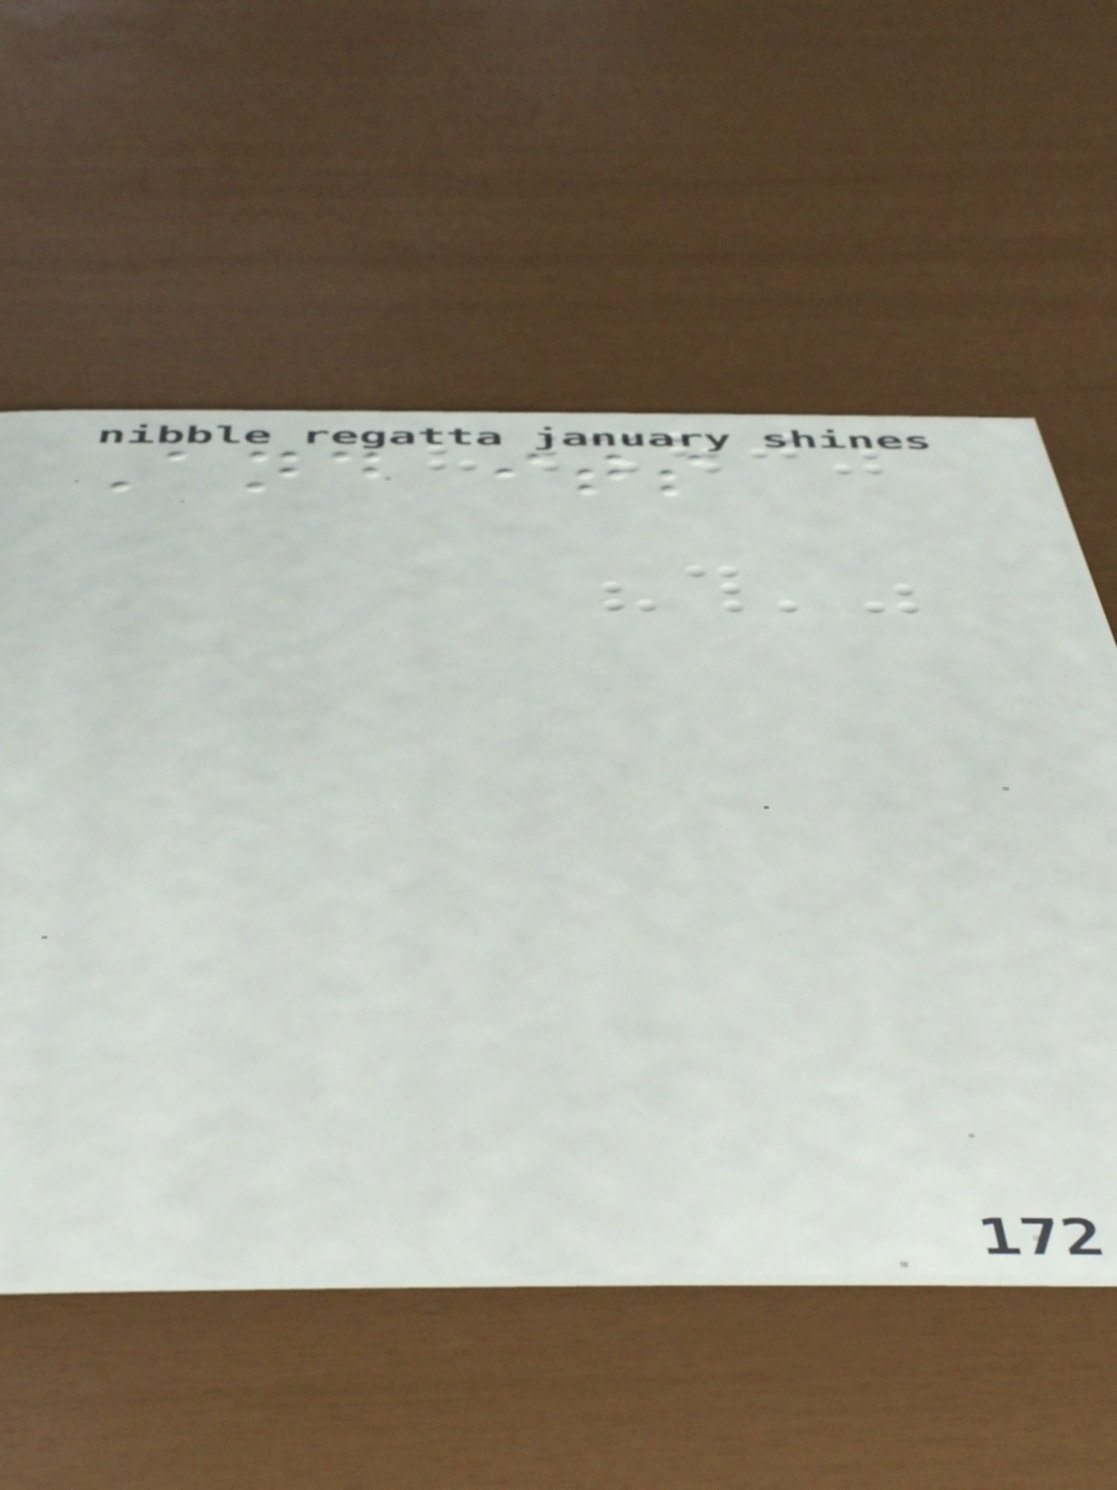And its
